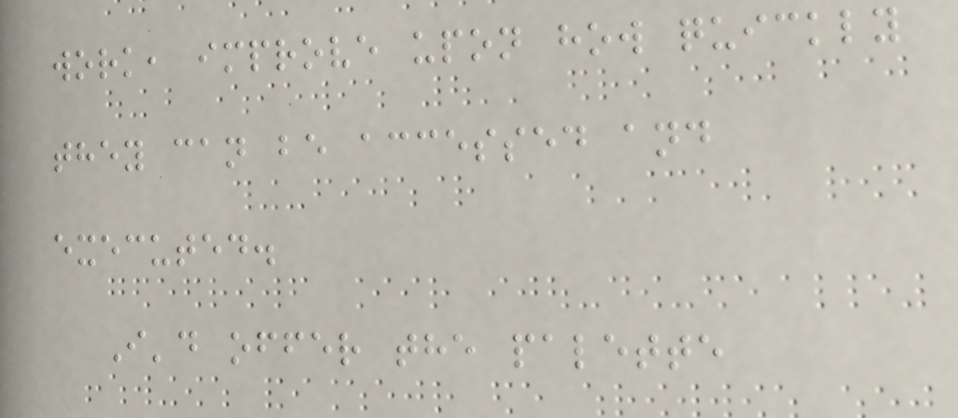work, improve upon how quickly
they can be accessed and
executed.
I'd offer the palette
